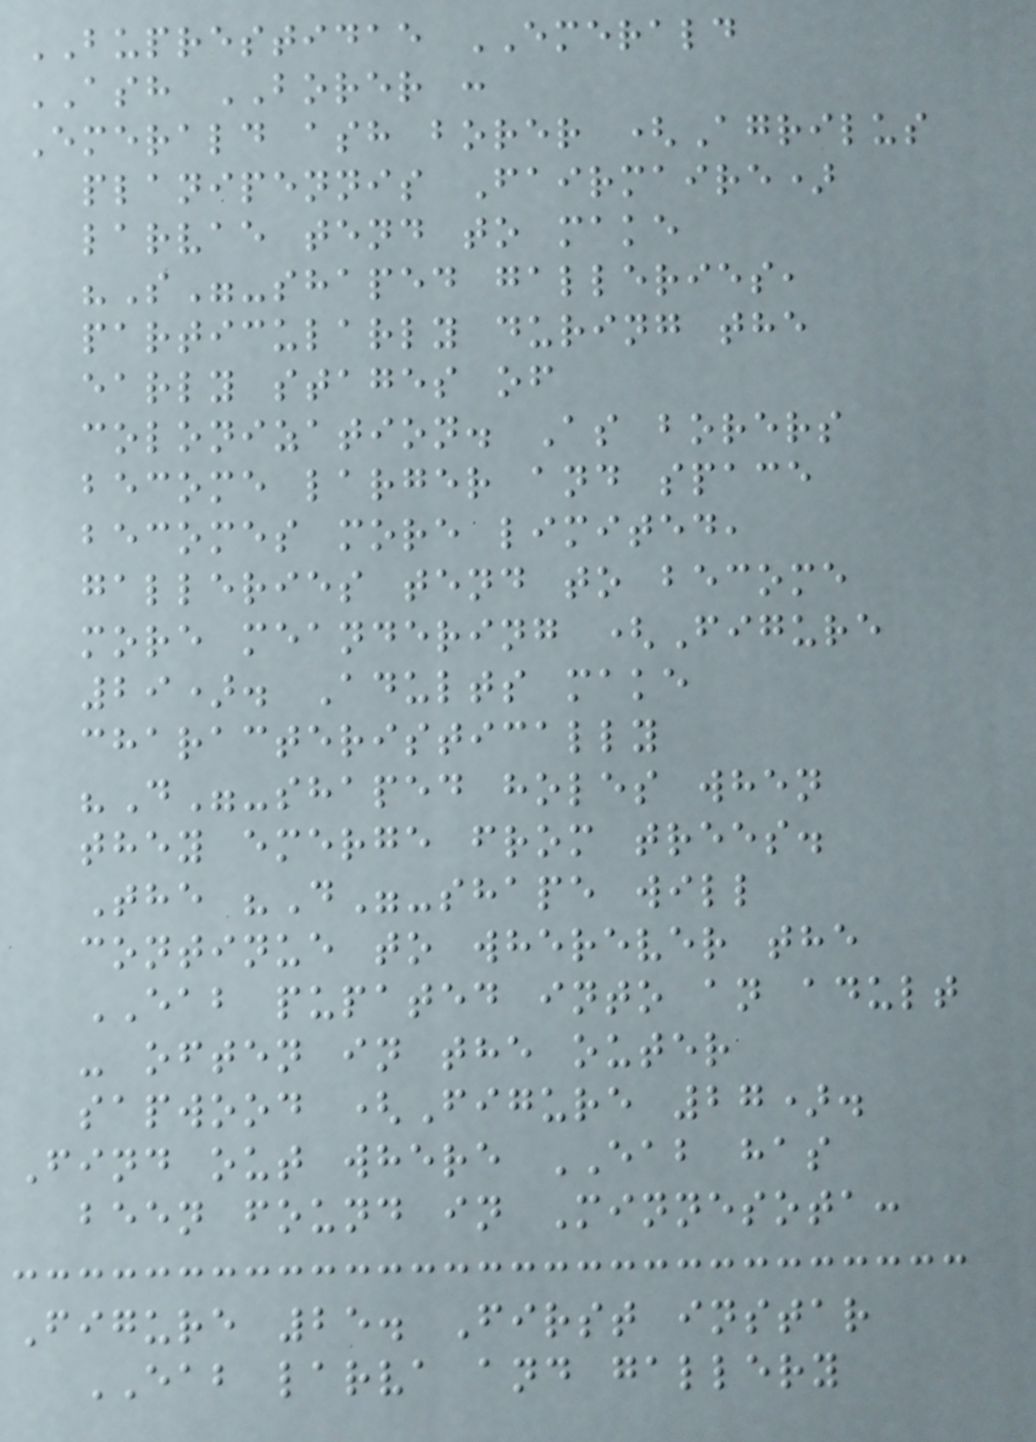BUPRESTIDAE EMERALD
ASH BORER :
Emerald ash borer (Agrilus
planipennis Fairmaire)
larvae tend to make
"S"-shaped galleries,
particularly during the
early stages of
colonization. As borers
become larger and space
becomes more limited,
galleries tend to become
more meandering (Figure
29). Adults make
characteristically
"D"-shaped holes when
they emerge from trees.
The "D"-shape will
continue to wherever the
EAB pupated into an adult
- often in the outer
sapwood (Figure 27).
Find out where EAB has
been found in Minnesota:
Figure 25. First instar
EAB larva and gallery
